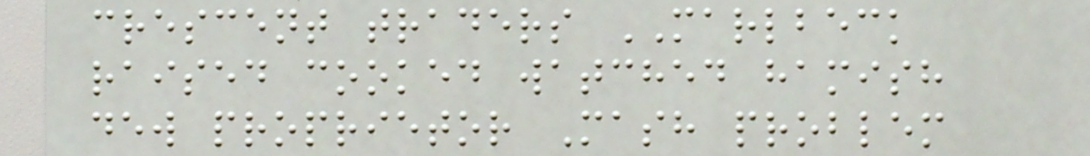crescent traders MARLBECK
raised cooked watched hamish
dew proprietor Mash problem
